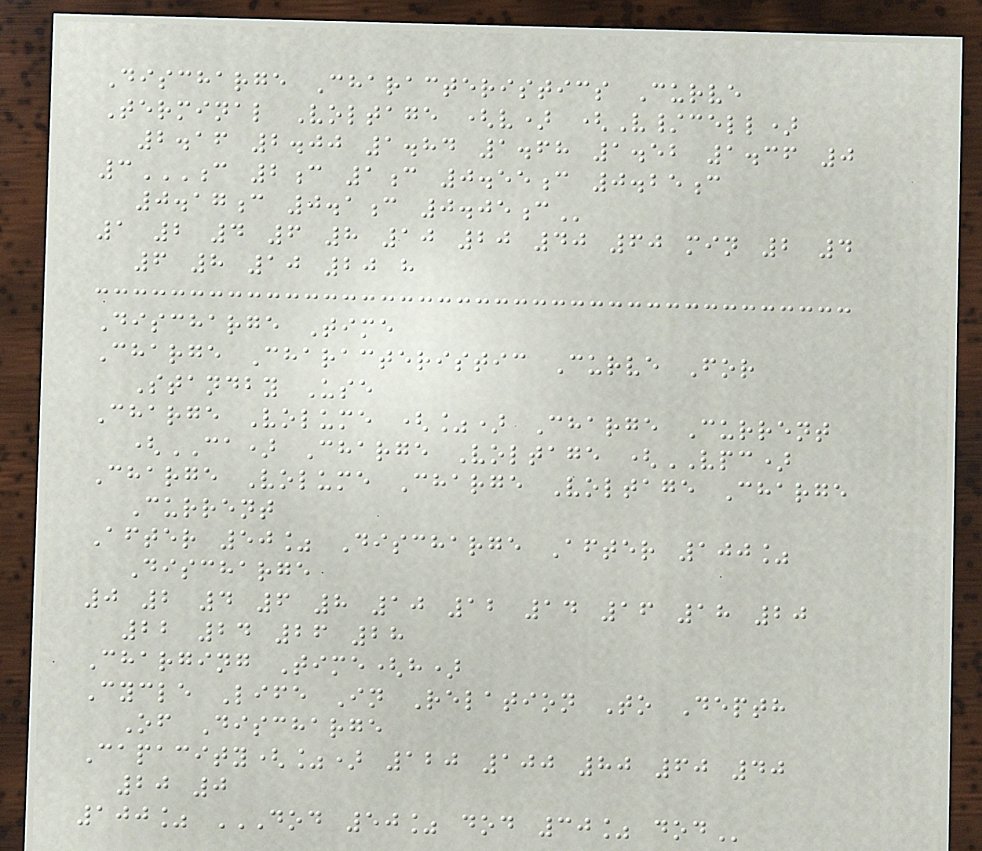Discharge Characteristics Curve
Terminal Voltage (v) (V/cell)
2.16 2.00 1.84 1.68 1.52 1.36 0
3C 2C 1C 0.55C 0.25C
0.17C 0.1C 0.05C
1 2 4 6 8 10 20 40 60 min 2 4
6 8 10 20 h
Discharge Time
Charge Characteristic Curve For
Standby Use
Charge Volume (%) Charge Current
(CA) Charge Voltage (VPC)
Charge Volume Charge Voltage Charge
Current
After 50% Discharge After 100%
Discharge
0 2 4 6 8 10 12 14 16 18 20
22 24 26 28
Charging Time(h)
Cycle Life In Relation To Depth
Of Discharge
Capacity(%) 120 100 80 60 40
20 0
100% DOD 50% DOD 30% DOD
